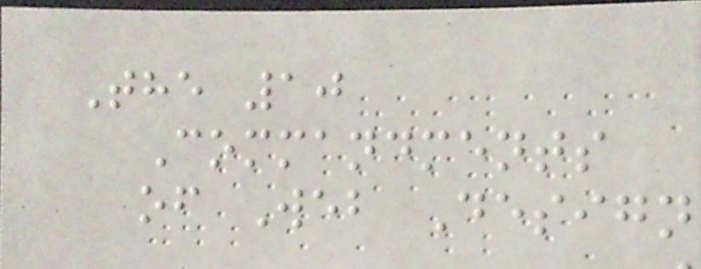The 10
Commandments
of Web Design
